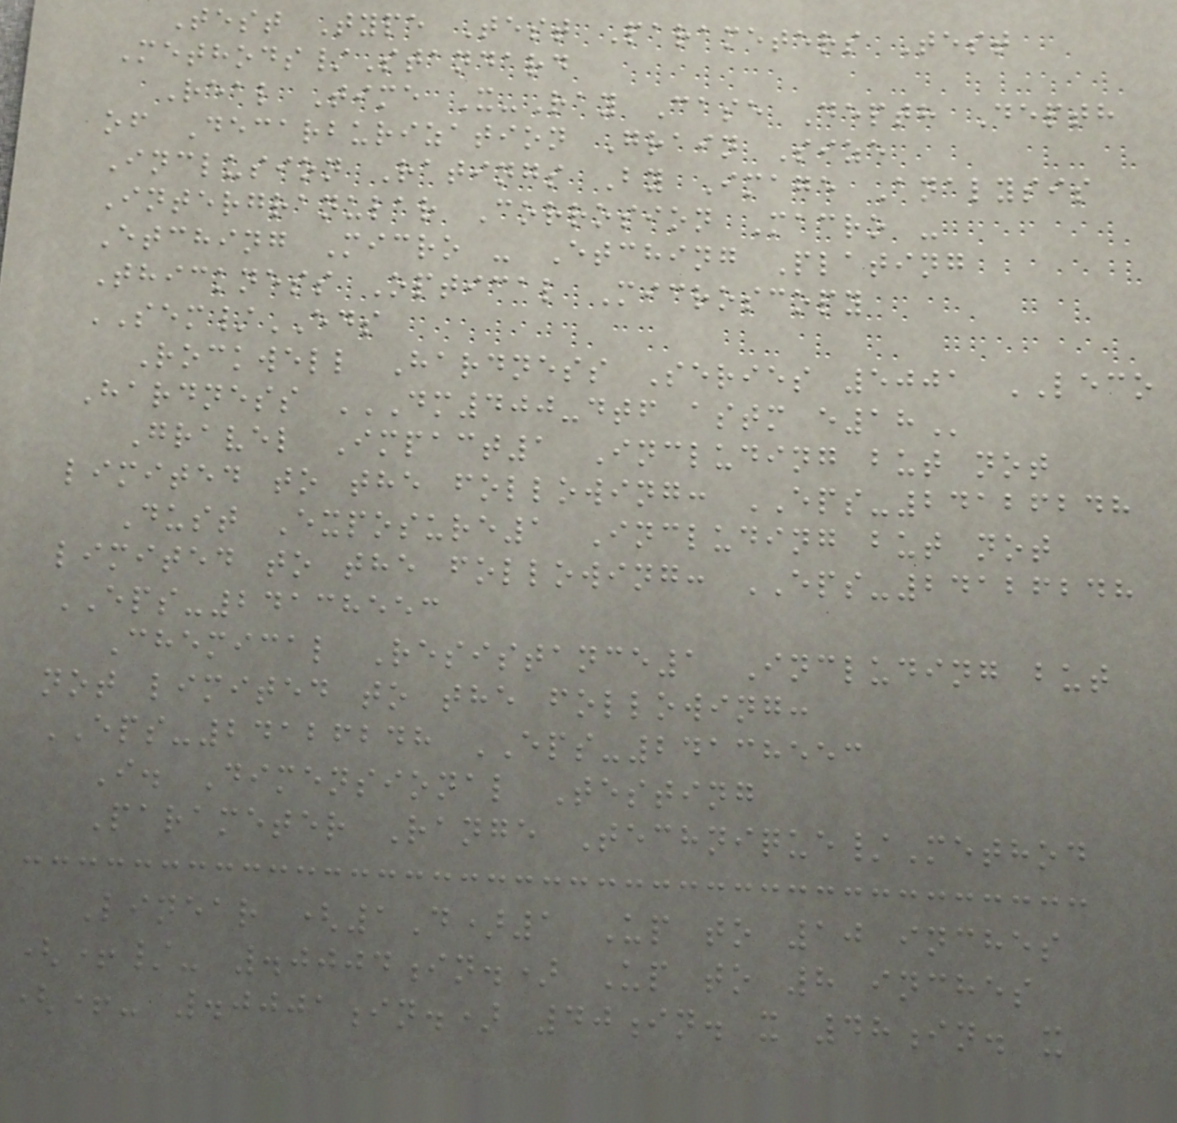Test Type Test Parameters Test
Methods/Standard
Real Time X-Ray Case Depth Depth
of Decarburization Grain Size
Inclusion Ratings By Image Analysis
Intergranular Corrosion Macro -
Etching Micro - Etching Plating
Thickness Optical Microscopy
SEM/EDS
Rockwell Hardness Series 5001 LECO
Hardness DM400-DTF ASTM E18
Gravel Impact1 Including but not
limited to the following: EPS-24126248
Dust Exposure1 Including but not
limited to the following: EPS-24126248
EPS-24138553
Chemical Resistance1 Including but
not limited to the following:
EPS-24126248 EPS-24138553
I. Dimensional Testing
Parameter Range Technique/Method
Linear (1D)1 Up to 10 inches
(+/- .0004in.) Up to 8 inches
(+- .0001in.) 40in. x 48in. x
